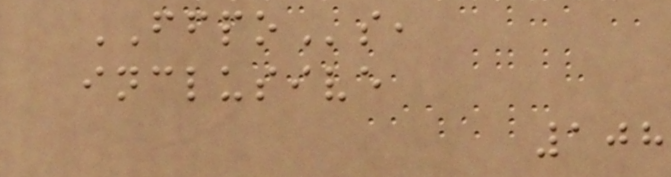FFPOs,
inclusive
108
